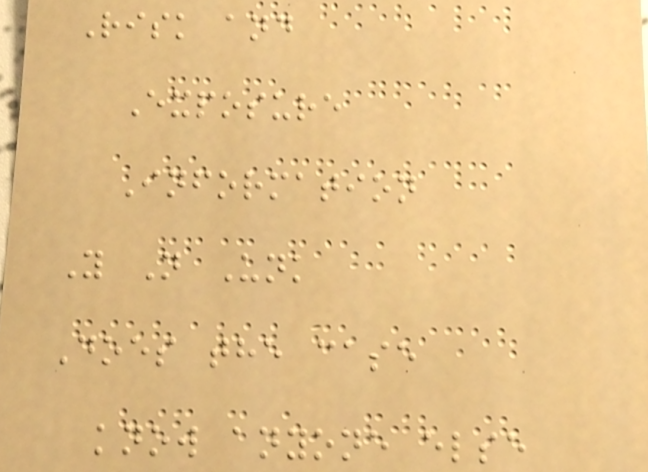Risk and
Exposure
Information
Y N Unk
Does the case
know anyone else
